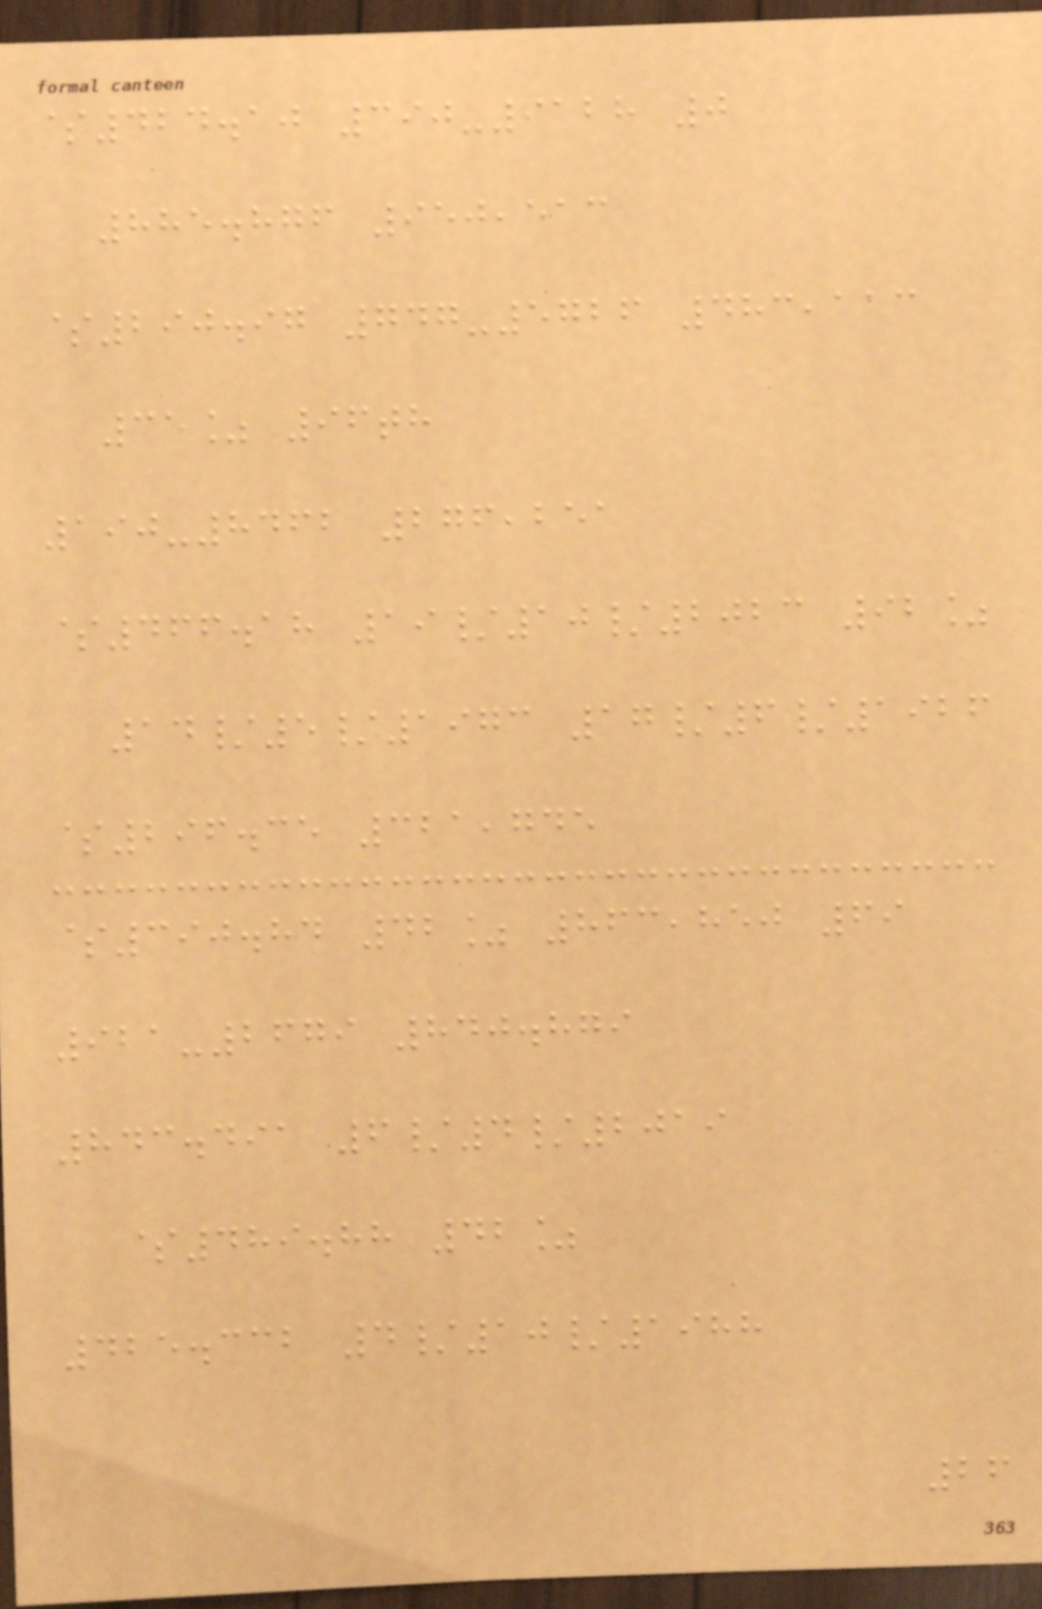$424.10 390-9128 0
885.876 950,513
$290.97 747-5726 483,113
35% 96th
190-8462 276,251
$466.18 19/10/2023 92%
14/5/1973 17/6/1926
$296.35 321,745
$390.84 42% 863,850 69
921-2679 840.879
843.491 6/4/2019
$489.88 42%
425.332 4/10/1988
26
